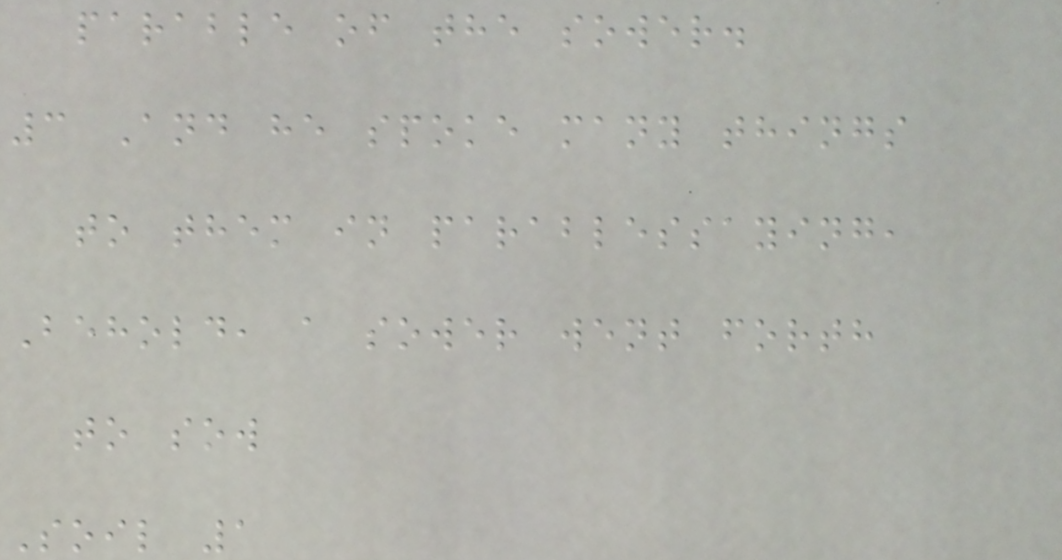parable of the sower.
3 And he spoke many things
to them in parablessaying,
Behold, a sower went forth
to sow
Soil 1
